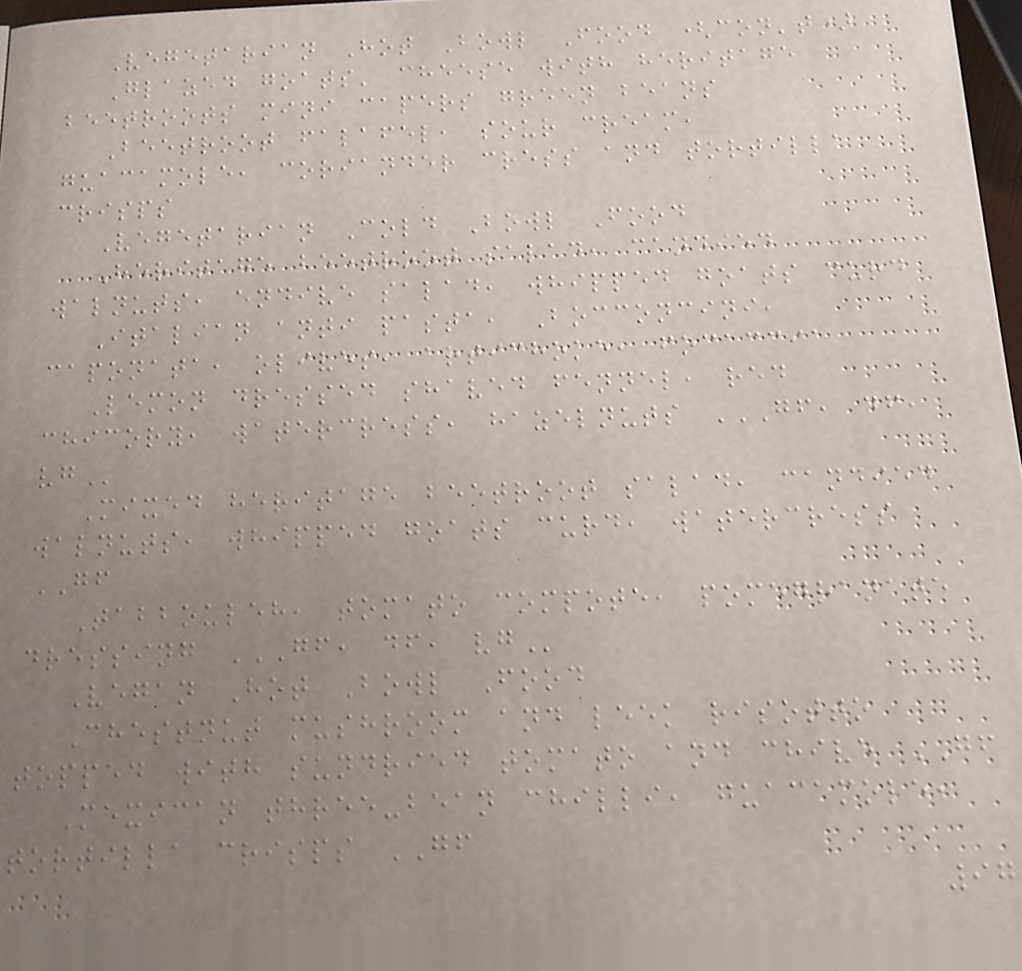Vegetarian Hot Bowl Food (con't)
Glazed goats' cheese with heritage
beetroots mini capers green beans
Beetroot falafel, sour cream,
guacamole, coriander cress and tortilla
crisps
Vegetarian Cold Bowl Food
Heritage beetroot salad, candied
walnuts, endive salad, whipped goats curd
Italian anti pasta, Bocconcini,
caponata, olives, artichoke, focaccia
Lemon dressed shaved fennel, red
chicory, watercress, hazelnuts GF, DF,
VG
Mixed heritage beetroot salad, candied
walnuts, whipped goats curd, watercress
GF
Tabbouleh, tomato compote, pomegranate
dressing GF, DF, VG
Vegan Hot Bowl Food
Chestnut mushroom and leek risotto
topped with sundried tomato and chive GF
Mexican three-bean chilli, guacamole,
tortilla crisps GF
97
